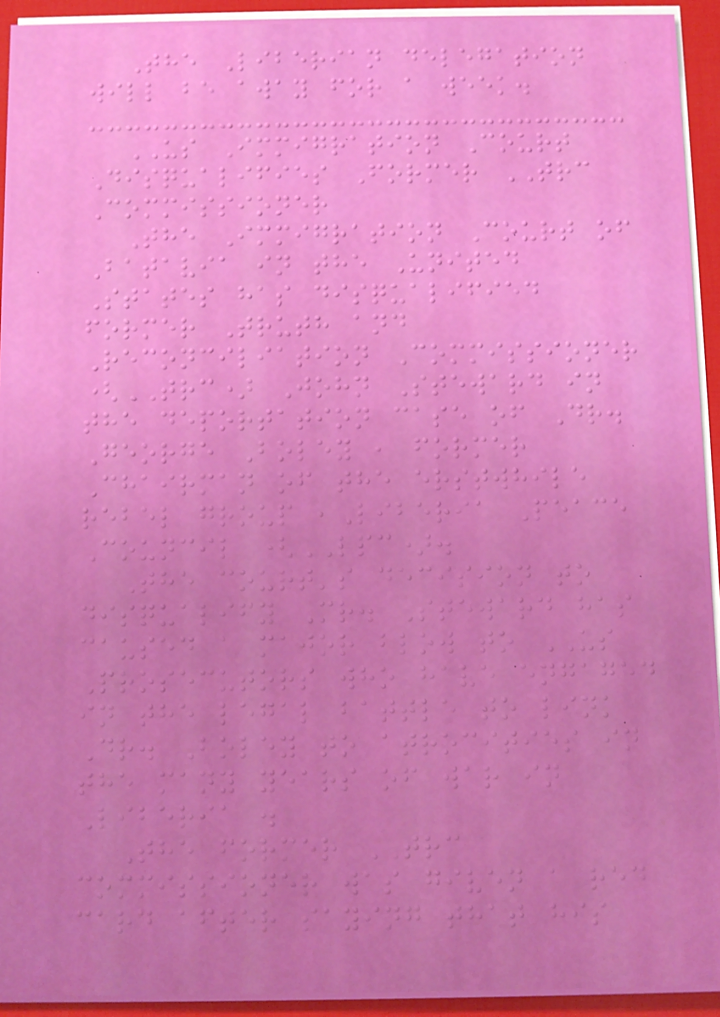The Liberian delegation
will be away for a week.
US Immigration Court
Disqualifies Former TRC
Commissioner
The Immigration Court of
Batavia in the United
States has disqualified
former Truth and
Reconciliation Commissioner
(TRC) John Steward in
the deportation case of Dr.
George Boley , former
Chairman of the erstwhile
rebel group ,Liberia Peace
Council (LPC).
The court's decision to
disqualify Mr. Steward has
caused a major blow to US
Prosecutors who have engaged
in the legal battle to link
Dr. Boley to atrocities in
the many years of war in
Liberia .
The former TRC
commissioner was given a red
card after saying that his
